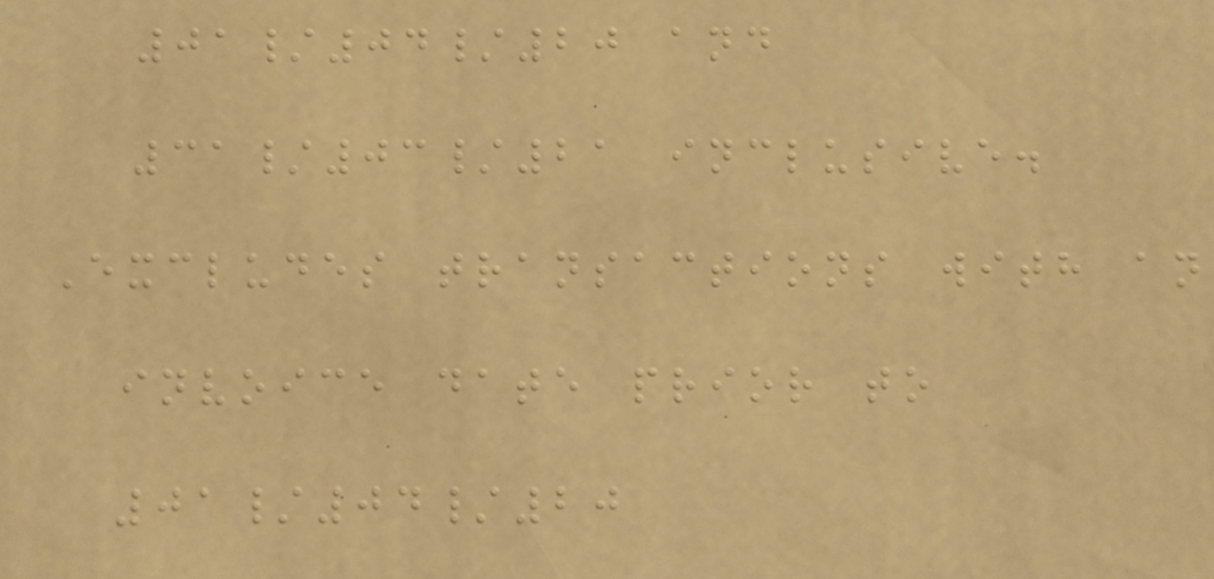01/04/20 and
31/03/21 inclusive.
Excludes transactions with an
invoice date prior to
01/04/20
